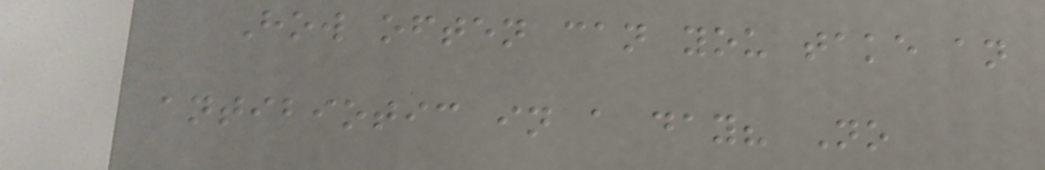How often can you take an
antibiotic in a day? No
